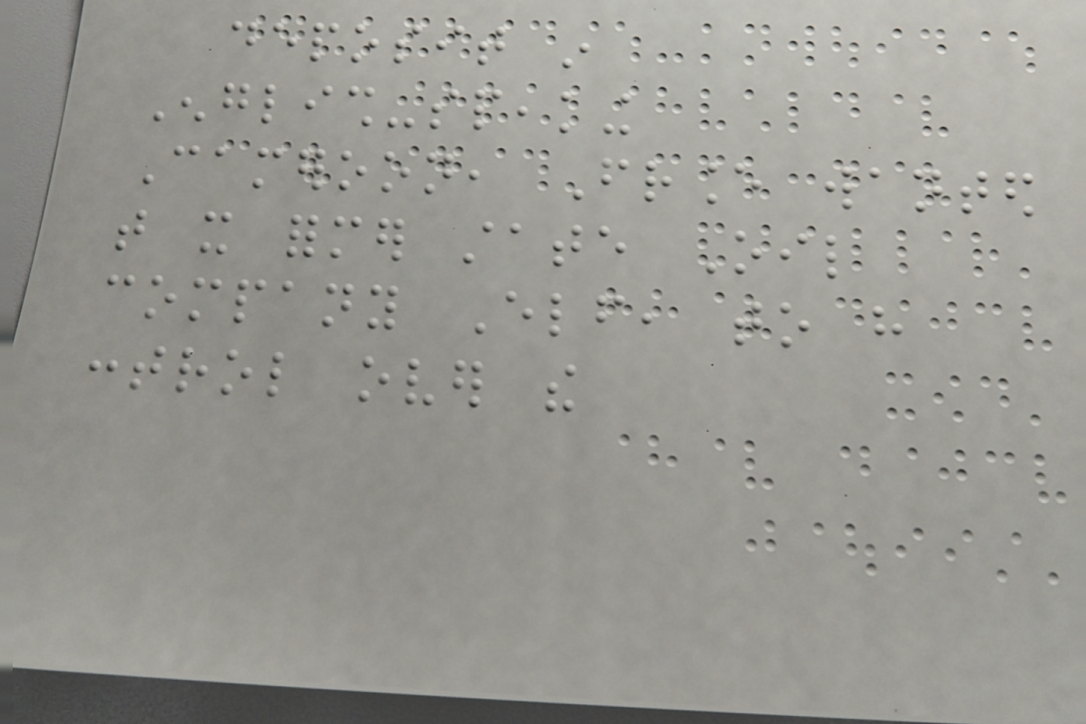deposit in
English-speaking
Cameroon, France wanted
that it former state Oil
company Elf, to have
control over the
